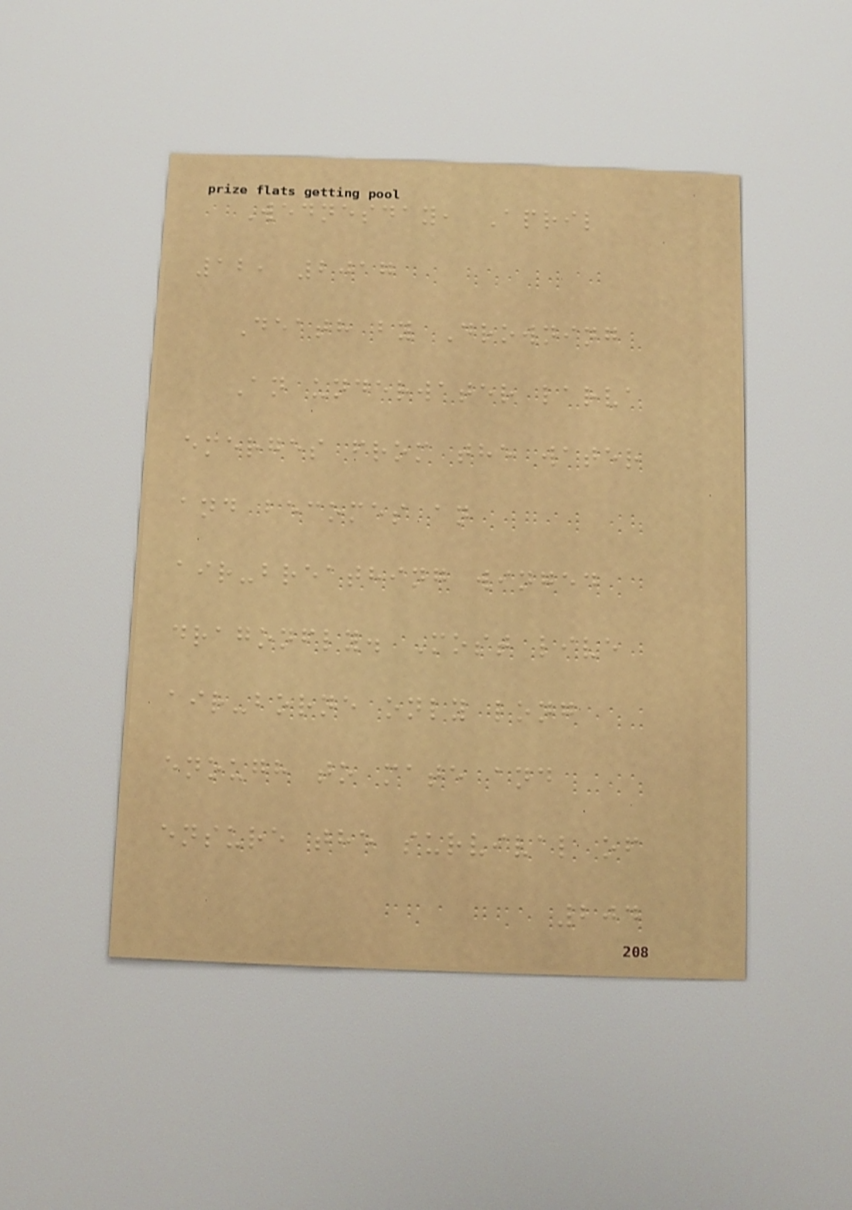Wednesday, April
12, 2017
Death by Drowning
An underwater larva
emerges from the water
and becomes an
air-breathing winged
dragonfly. Most live
air-borne only long
enough to mate and
ensure the survival of
204
